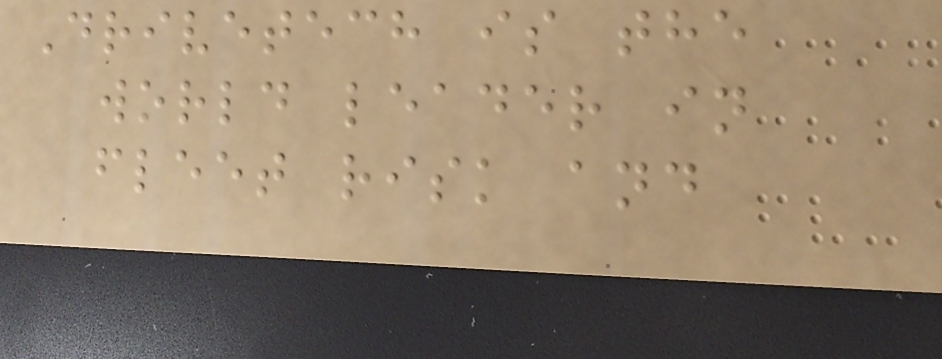Drivetech is the
world leader in
fleet risk and
